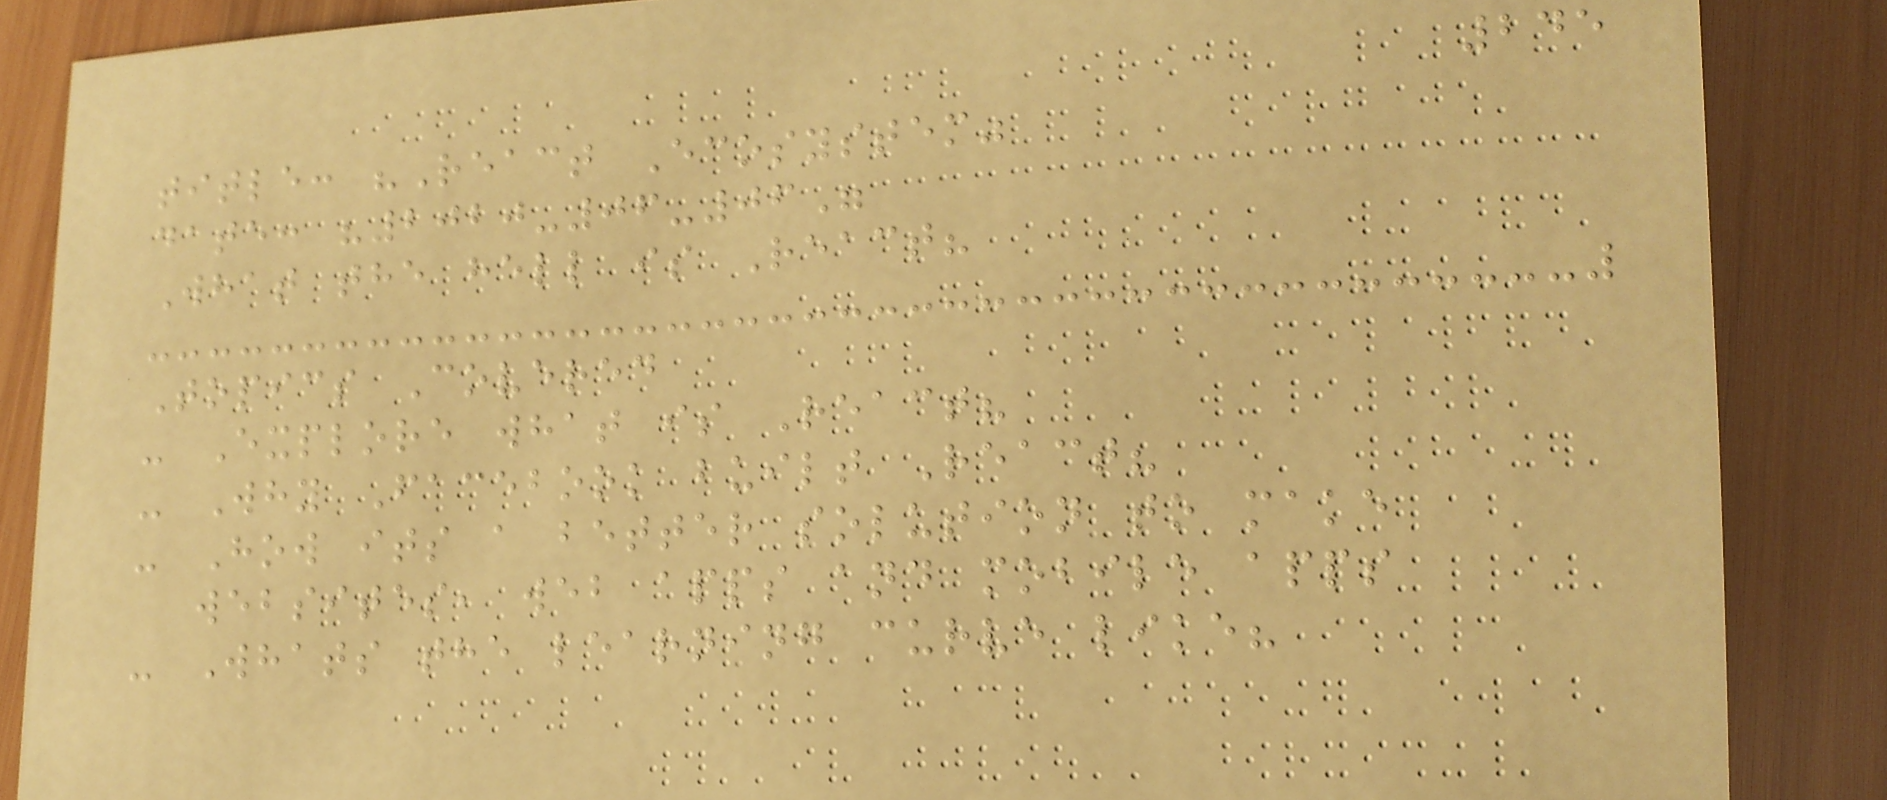245
title: "React Ecosystem"
date: "2020-06-06"
What the hell is React?
Topics Covered
- Explore what is React?
- Why Facebook built React?
- How its a better solution to make
websites, web apps and mobile apps
- Whats the learning curve like?
